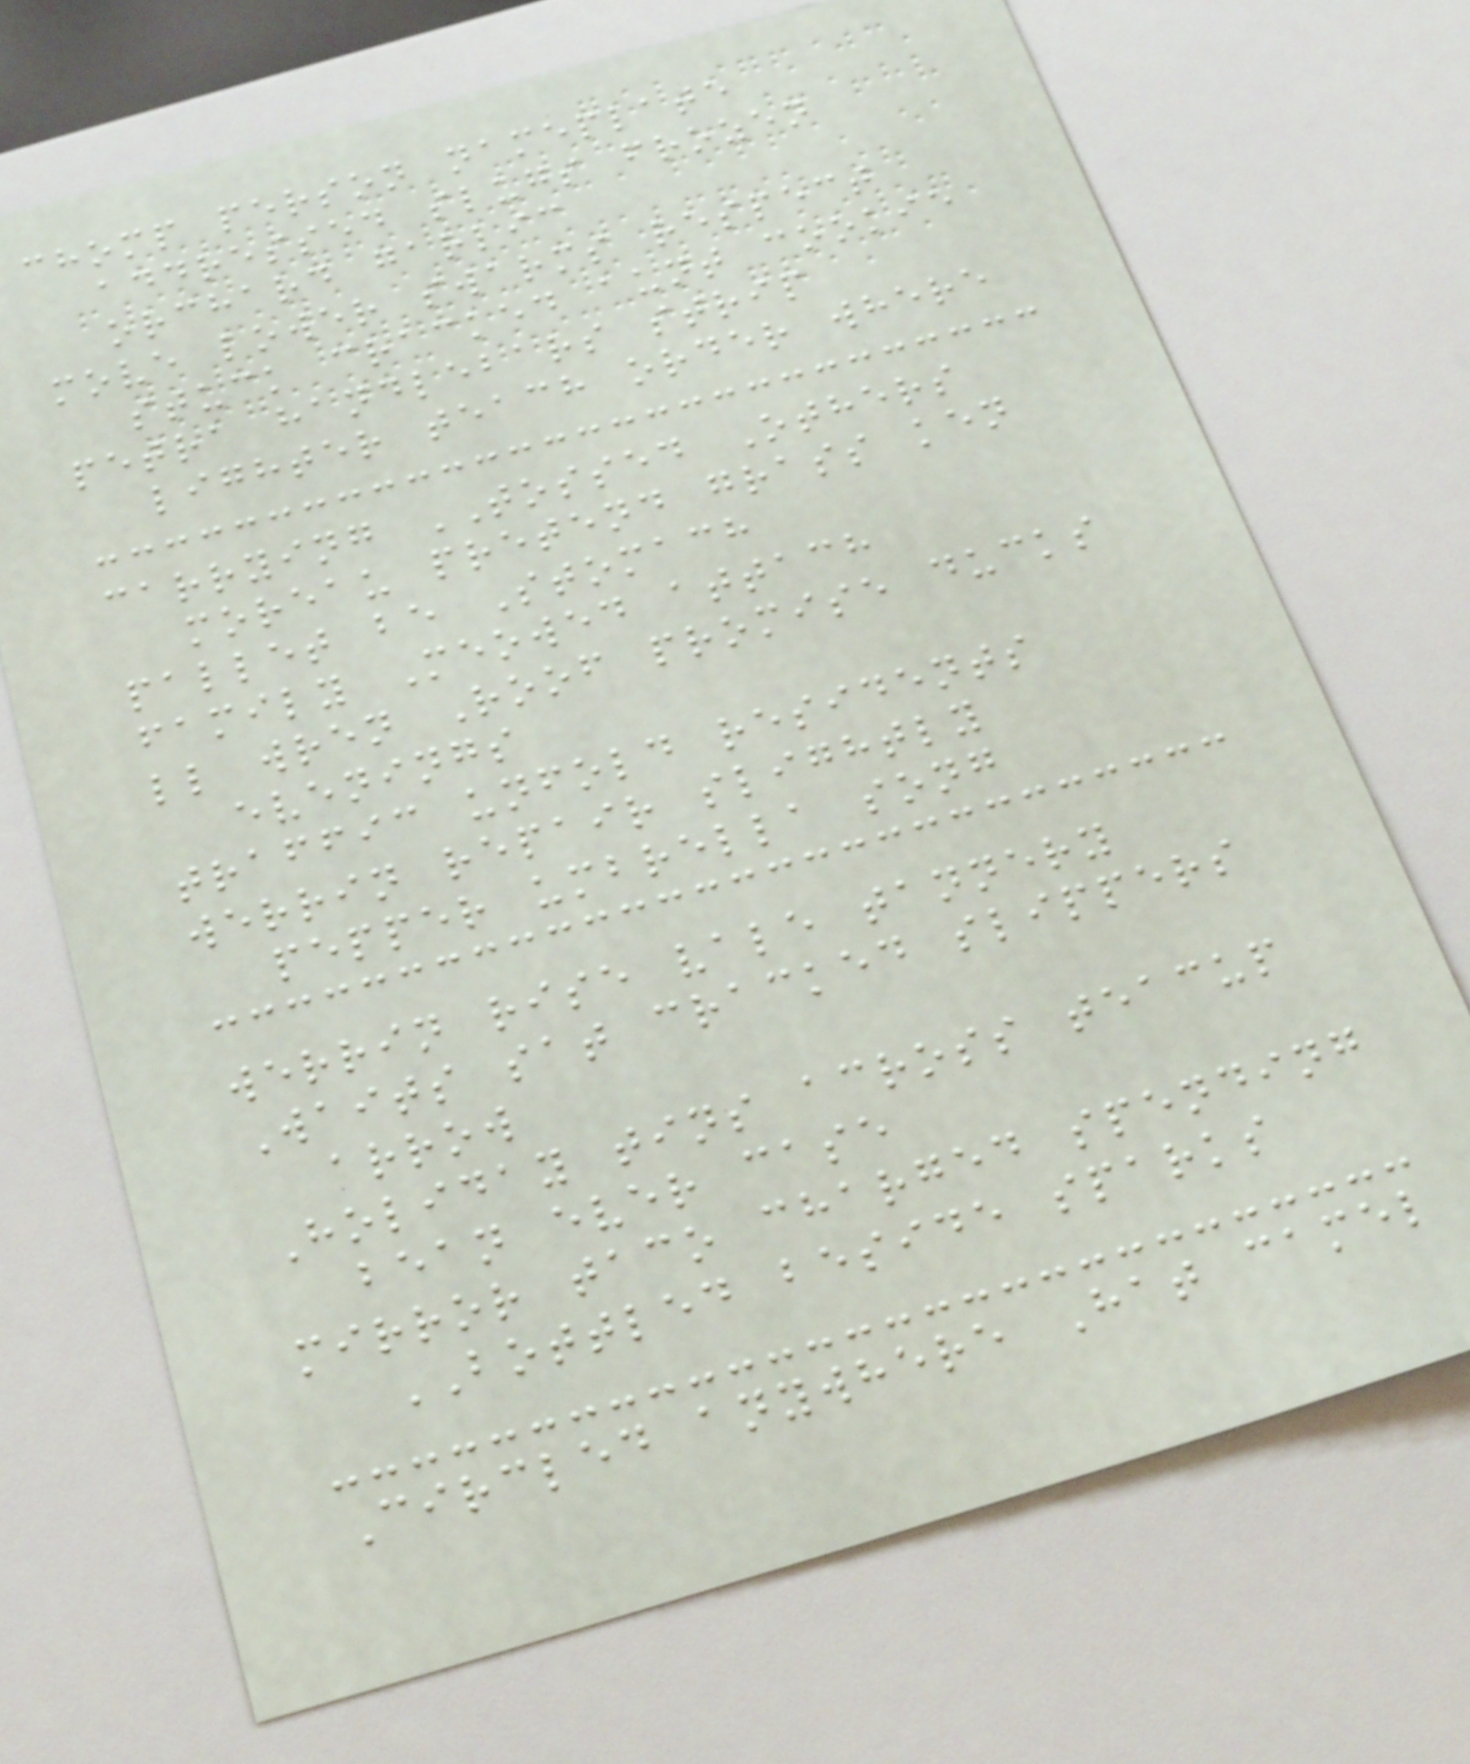chomp person nameplate
addressed slugs frozen
orchard garlic
move lower swarms respect
stuck cracked aunt cookie
petra handlebars strip
lighter teach order where
carrying TOSSED Others
moreau pretend grass ken
pallet be Stomach
family Meowed attach
ll wren Roof promise ducks
evenings
traffic unfold residents
werrin repair slightly
pepper umbrella song
werrin rise vale tannery
Waits sat cracked slippers
arrow
Holiday tins across teacup
bean ever case
mirror taco charged spending
BOTTLED beside sparks
Circled anywhere Hat camel
